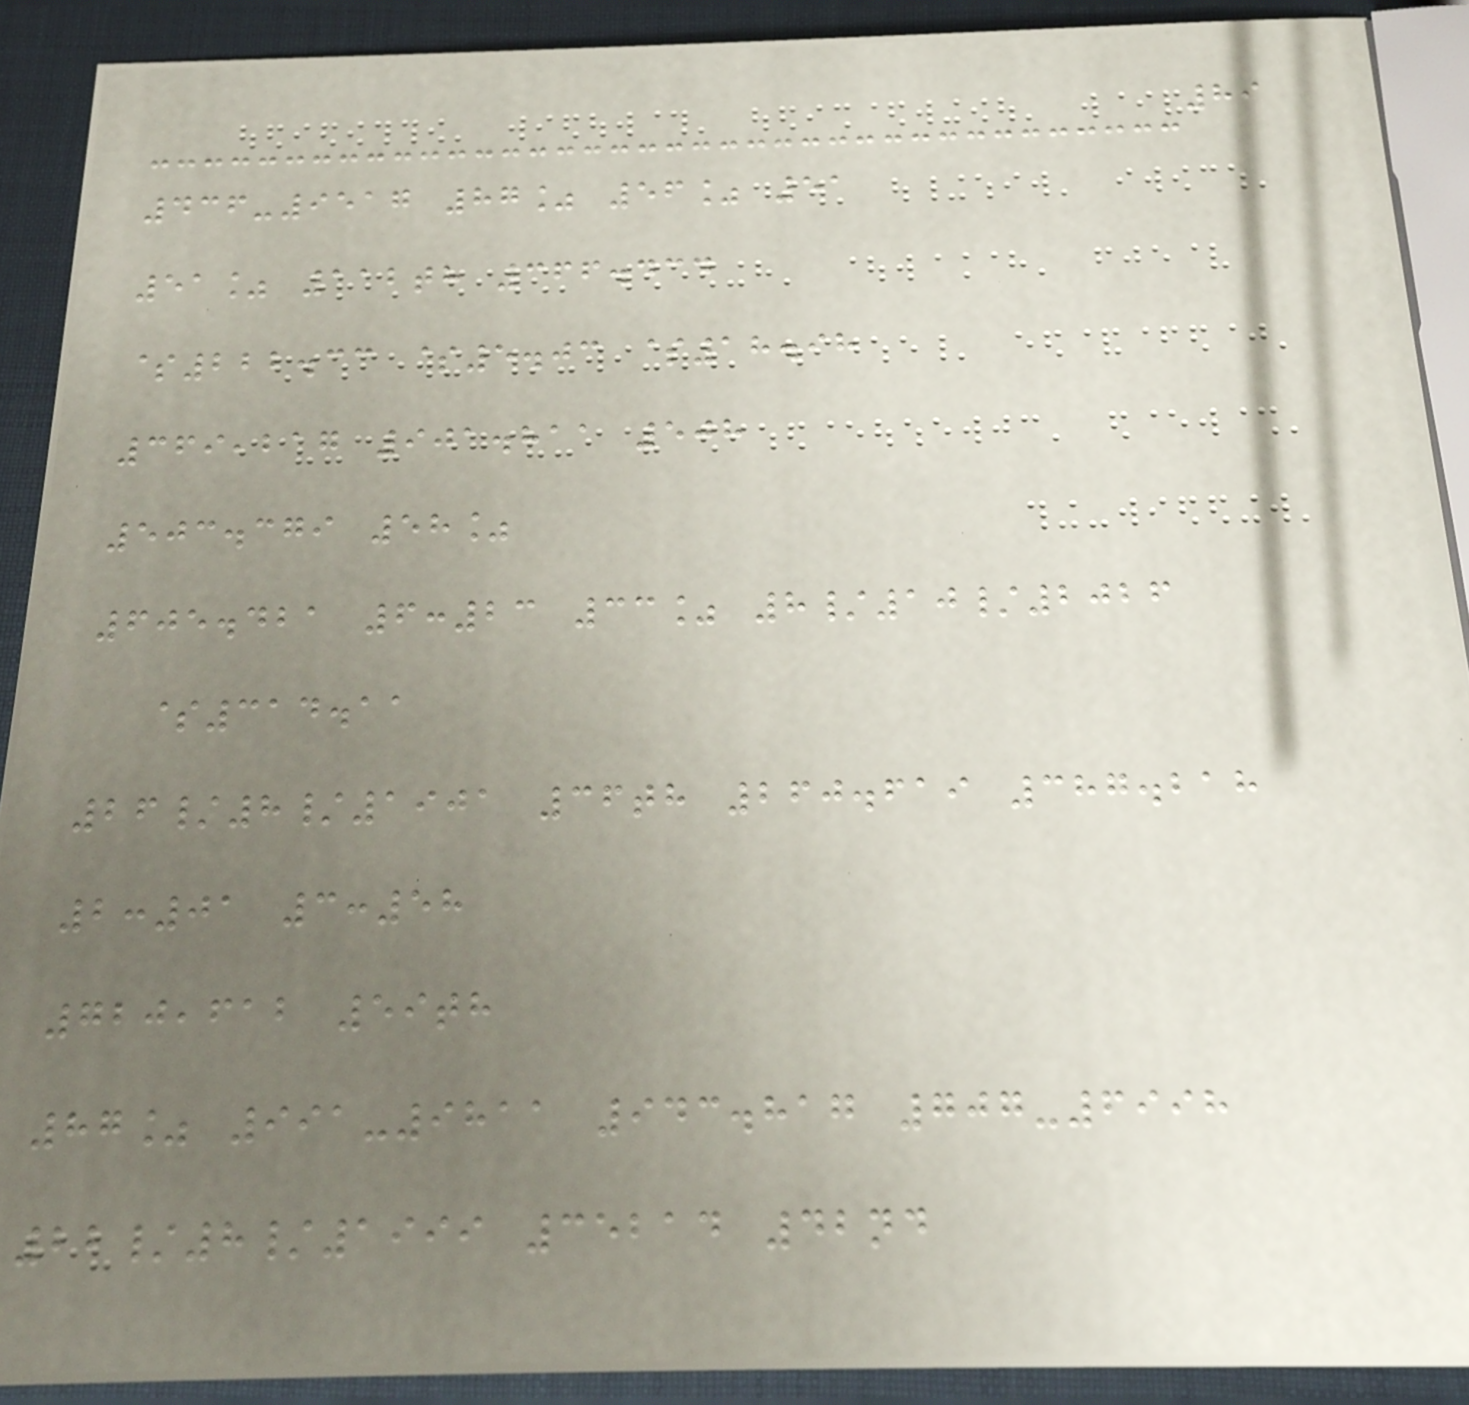89
436-9517 87% 56% 51
51% 112th 366.434
$222.33 $5.03 $18.98
369,217 901.811 508
503.379 58%
605.421 6:23 33% 8/10/2026
$314.11
26/8/1901 36th 260.619 387.218
2:01 3:58
720,612 59th
87% 991-9811 943.817 707-6998
22/8/1999 35214 42nd
